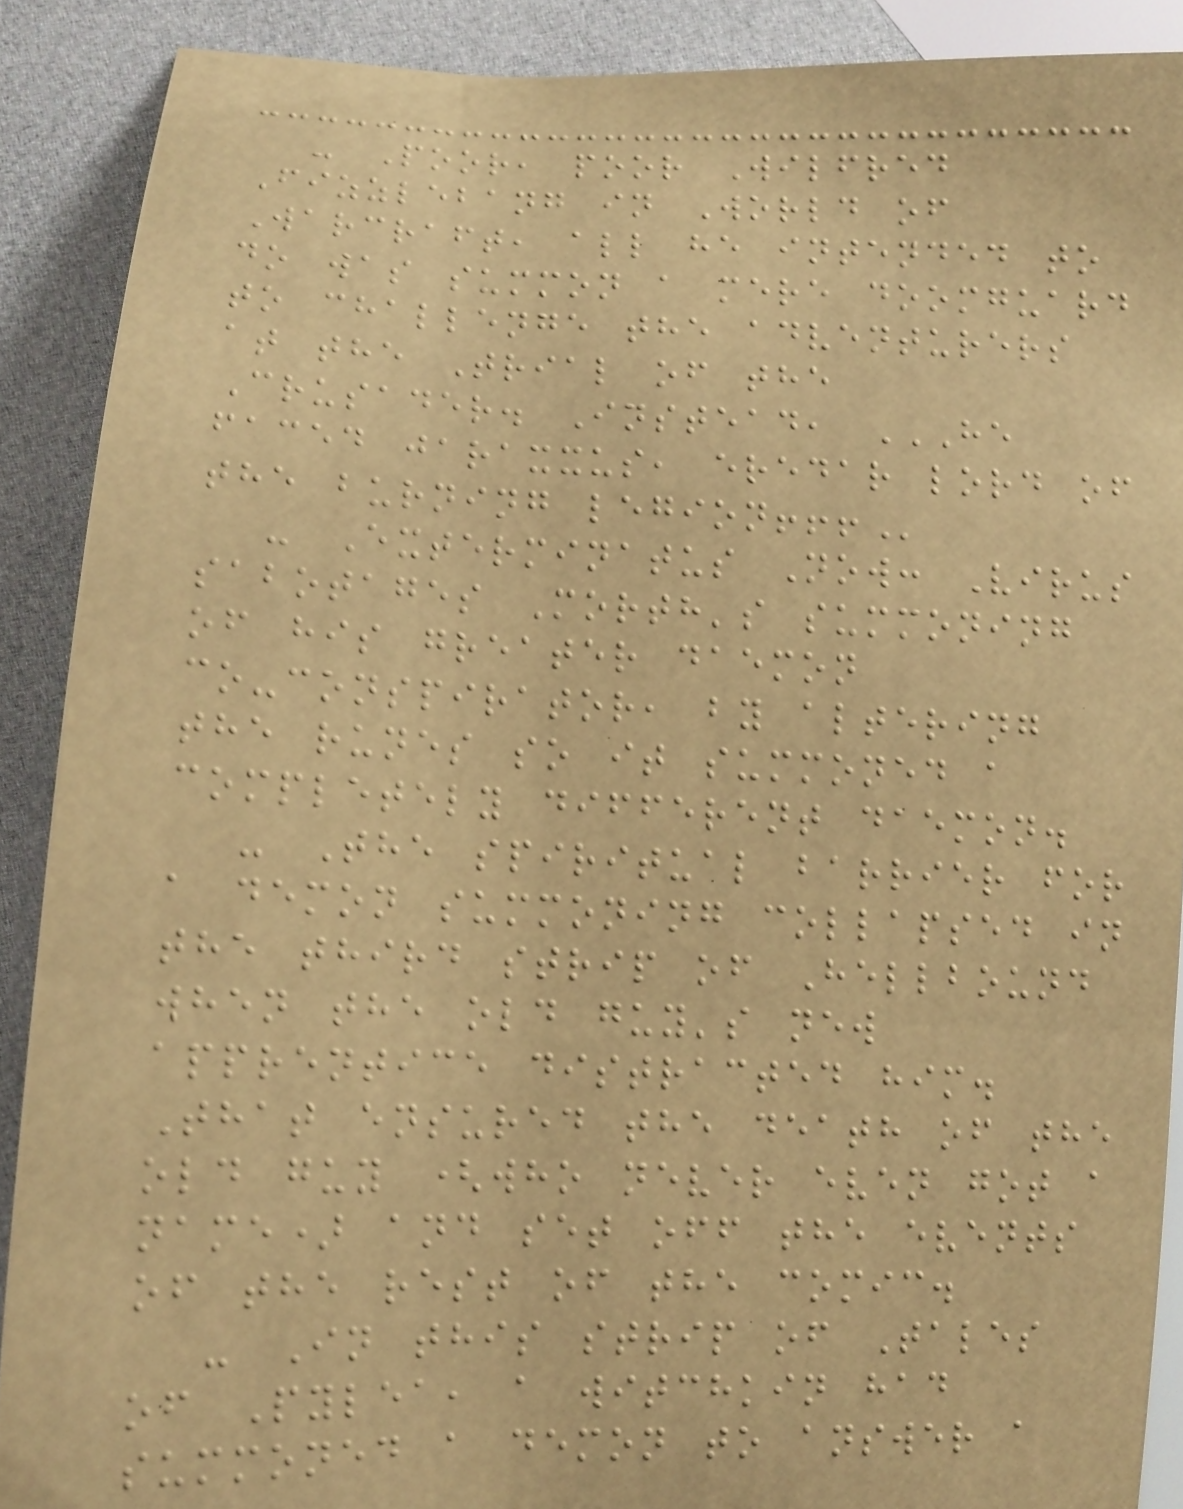- Poor, poor Wilfred
Fizzlebang in World of
Warcraft, all he intended to
do was summon a mere doomguard
to challenge the adventurers
at the Trial of the
Crusader. Instead, HE
FACED JARAXXUS, EREDAR LORD OF
THE BURNING LEGION!!!
- Exterminatus Now: Virus
sabotages Morth's summoning
of his greater daemon
co-conspirator, by altering
the runes so it summoned a
completely different daemon.
- The spiritual barrier for
a demon summoning collapsed in
the third strip of Hellbound
when the old guy's new
apprentice distracted him.
That ensured the death of the
old guy (who never even got a
name) and set off the events
of the rest of the comic.
- In this strip of Tales
of Pylea, a witchkin had
summoned a demon to answer a
